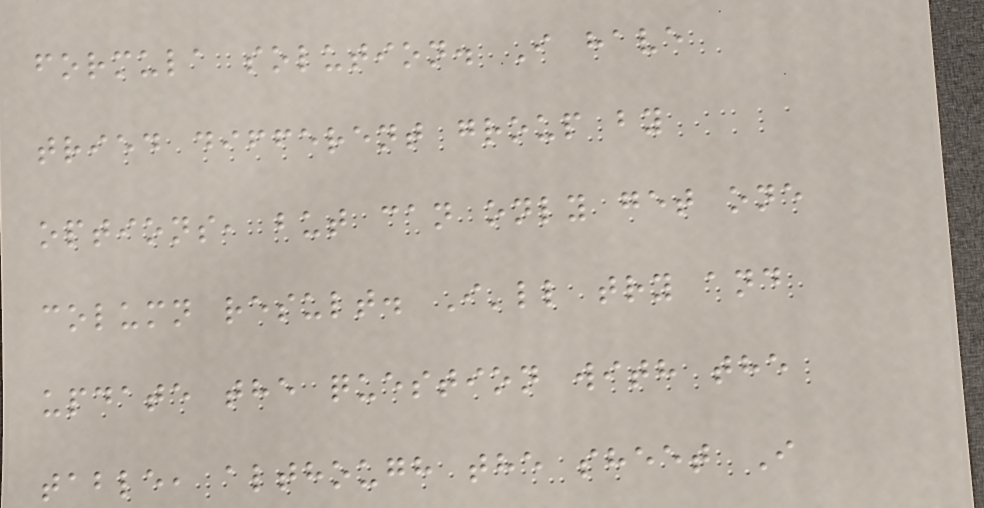formula solution. I have
tried different group by
options, but can only get one
column result. I'll try and
update the question with the
table, although the sheet I
